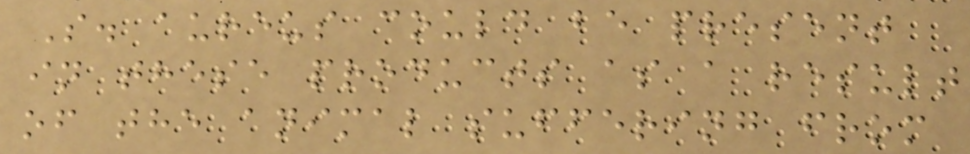S. aureus could be present
in these products as a result
of the animal suffering from
